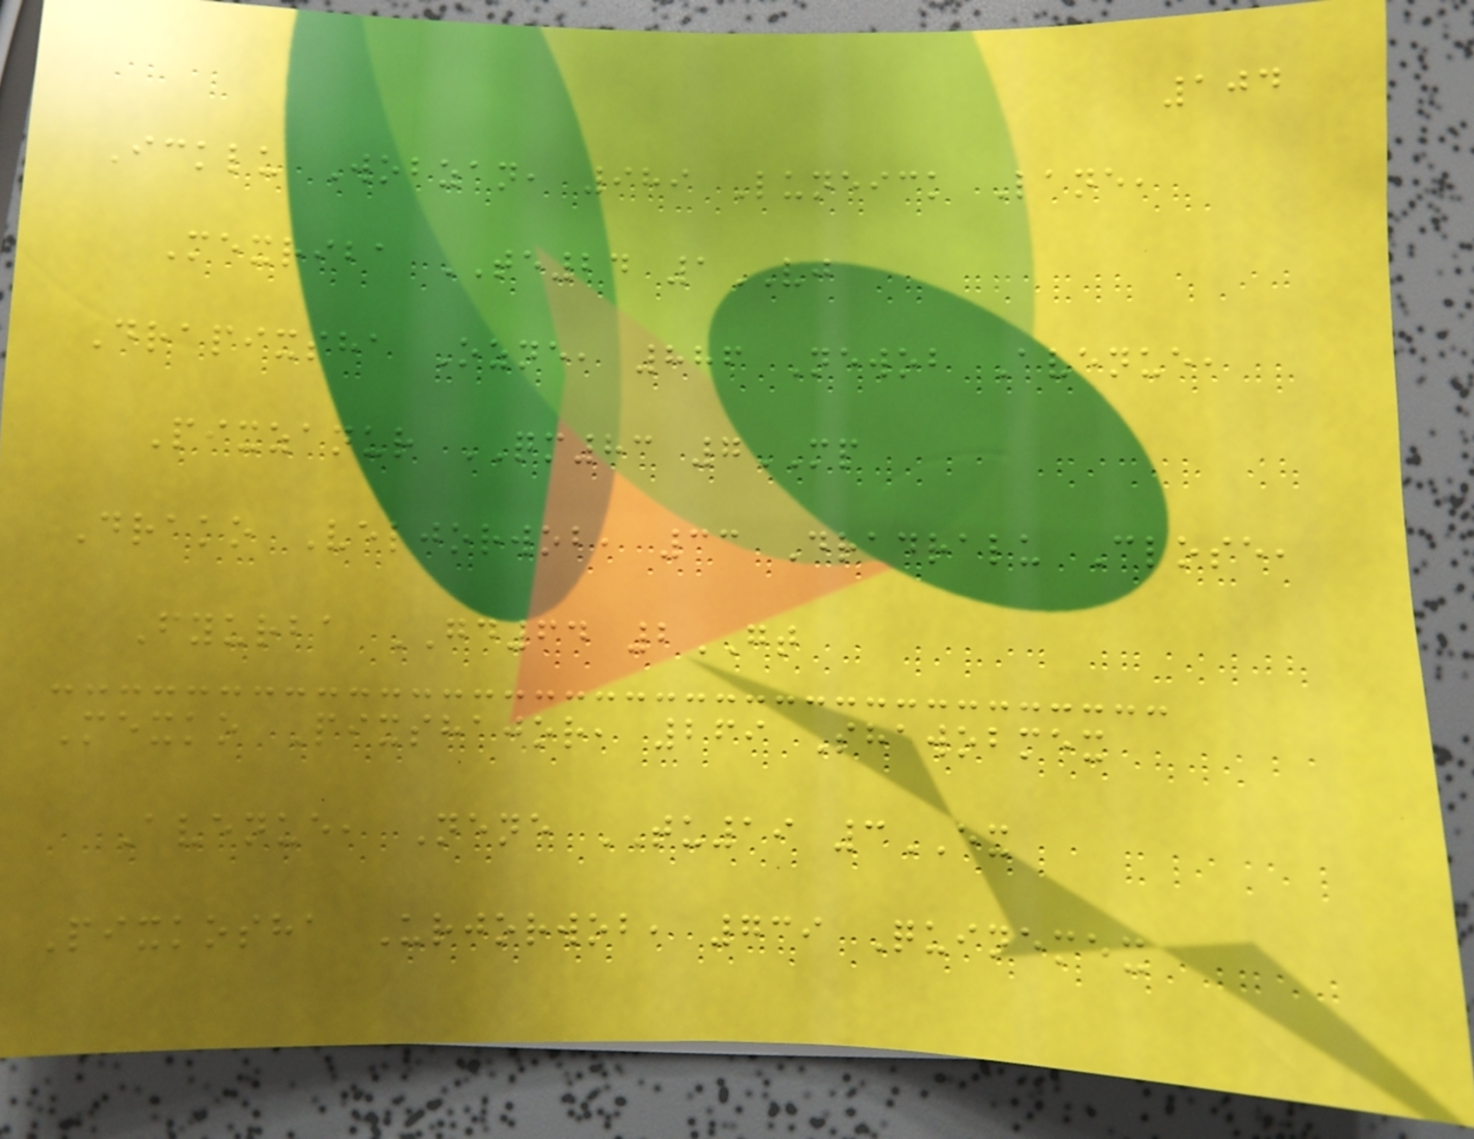104
Icklu Wobzan, 989 Luneick Lane,
Mexriba TE24 1VJ
Drapixsha Ozne, 886 Newob Avenue,
Pixzanur QM83 7MP
Drako Veljorwob, 33 Dradralu Close,
Fyurba GD64 2GT
Mexko Pixshajor, 269 Shawobmex
Avenue, Nene TU19 3EX
Pixkosha Urjorwob, 739 Quinemex
